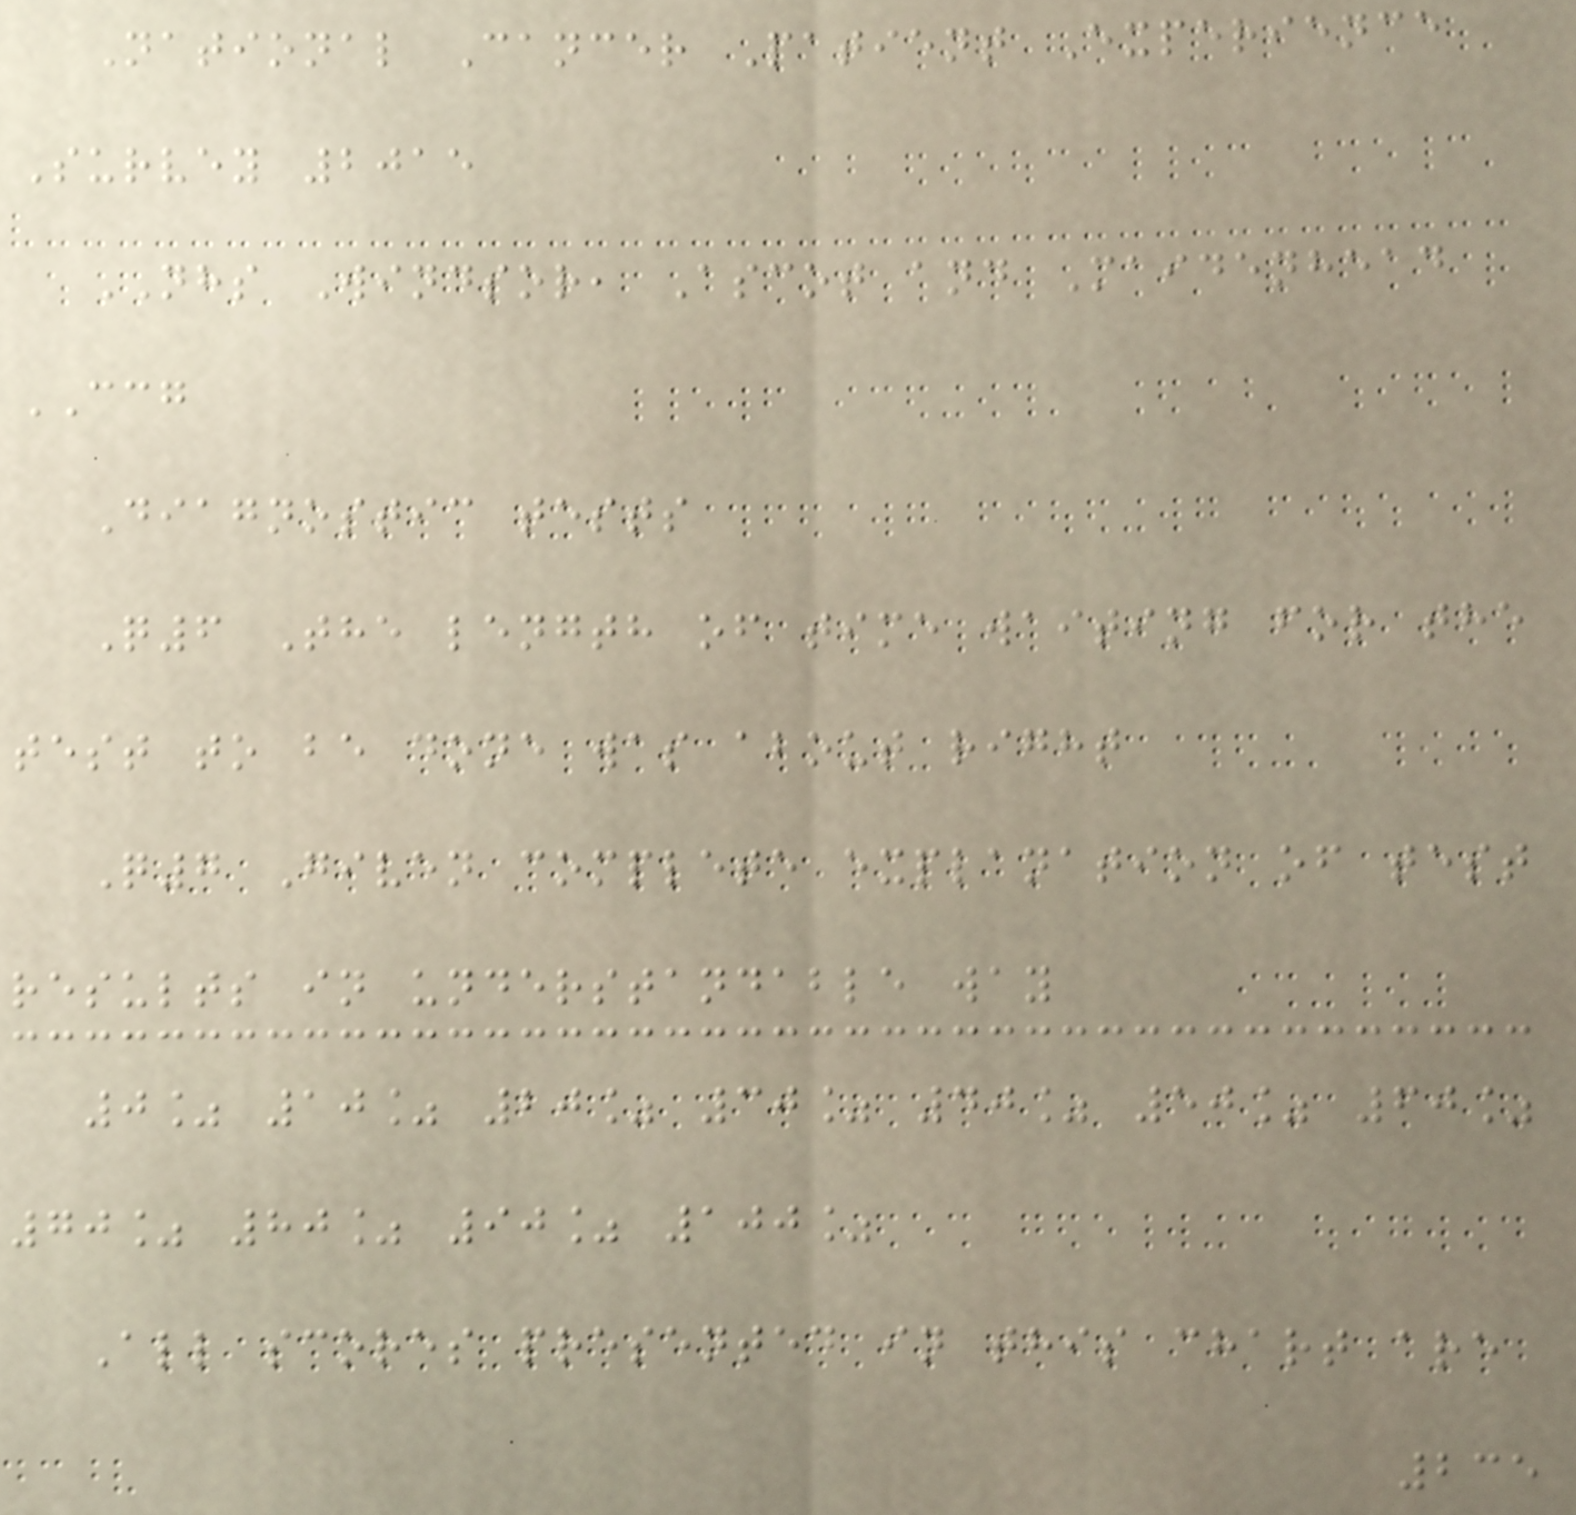National Cancer Patient Experience
Survey 2015
NHS Windsor, Ascot and Maidenhead
CCG
Diagnostic tests
Q6 The length of time waiting for the
test to be done was about right
Q7 Given complete explanation of test
results in understandable way
0% 10% 20% 30% 40% 50% 60%
70% 80% 90% 100%
All scores presented in this chart are
235
